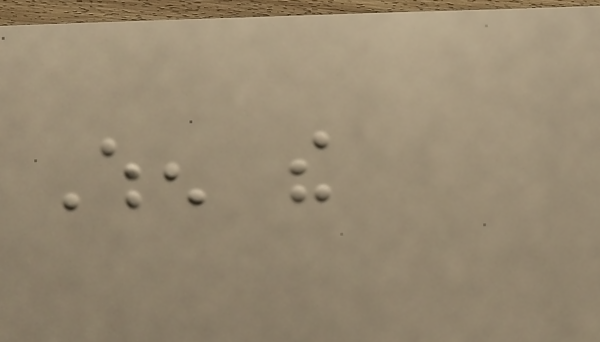When the
